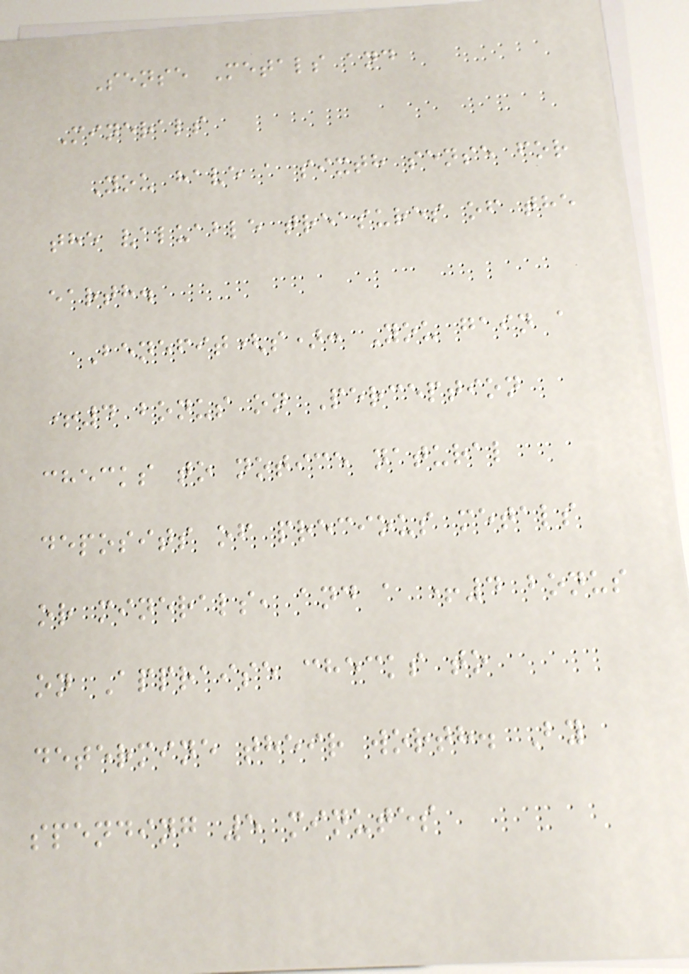Sense Metals and
Minerals
You have a sixth sense for
the valuable treasures of the
earth.
Benefit(s): You gain a
+4 bonus on Perception
checks to notice natural
deposits of precious metals
or minerals, and a +4 bonus
on Appraise checks to
determine their worth. By
spending 5 minutes
